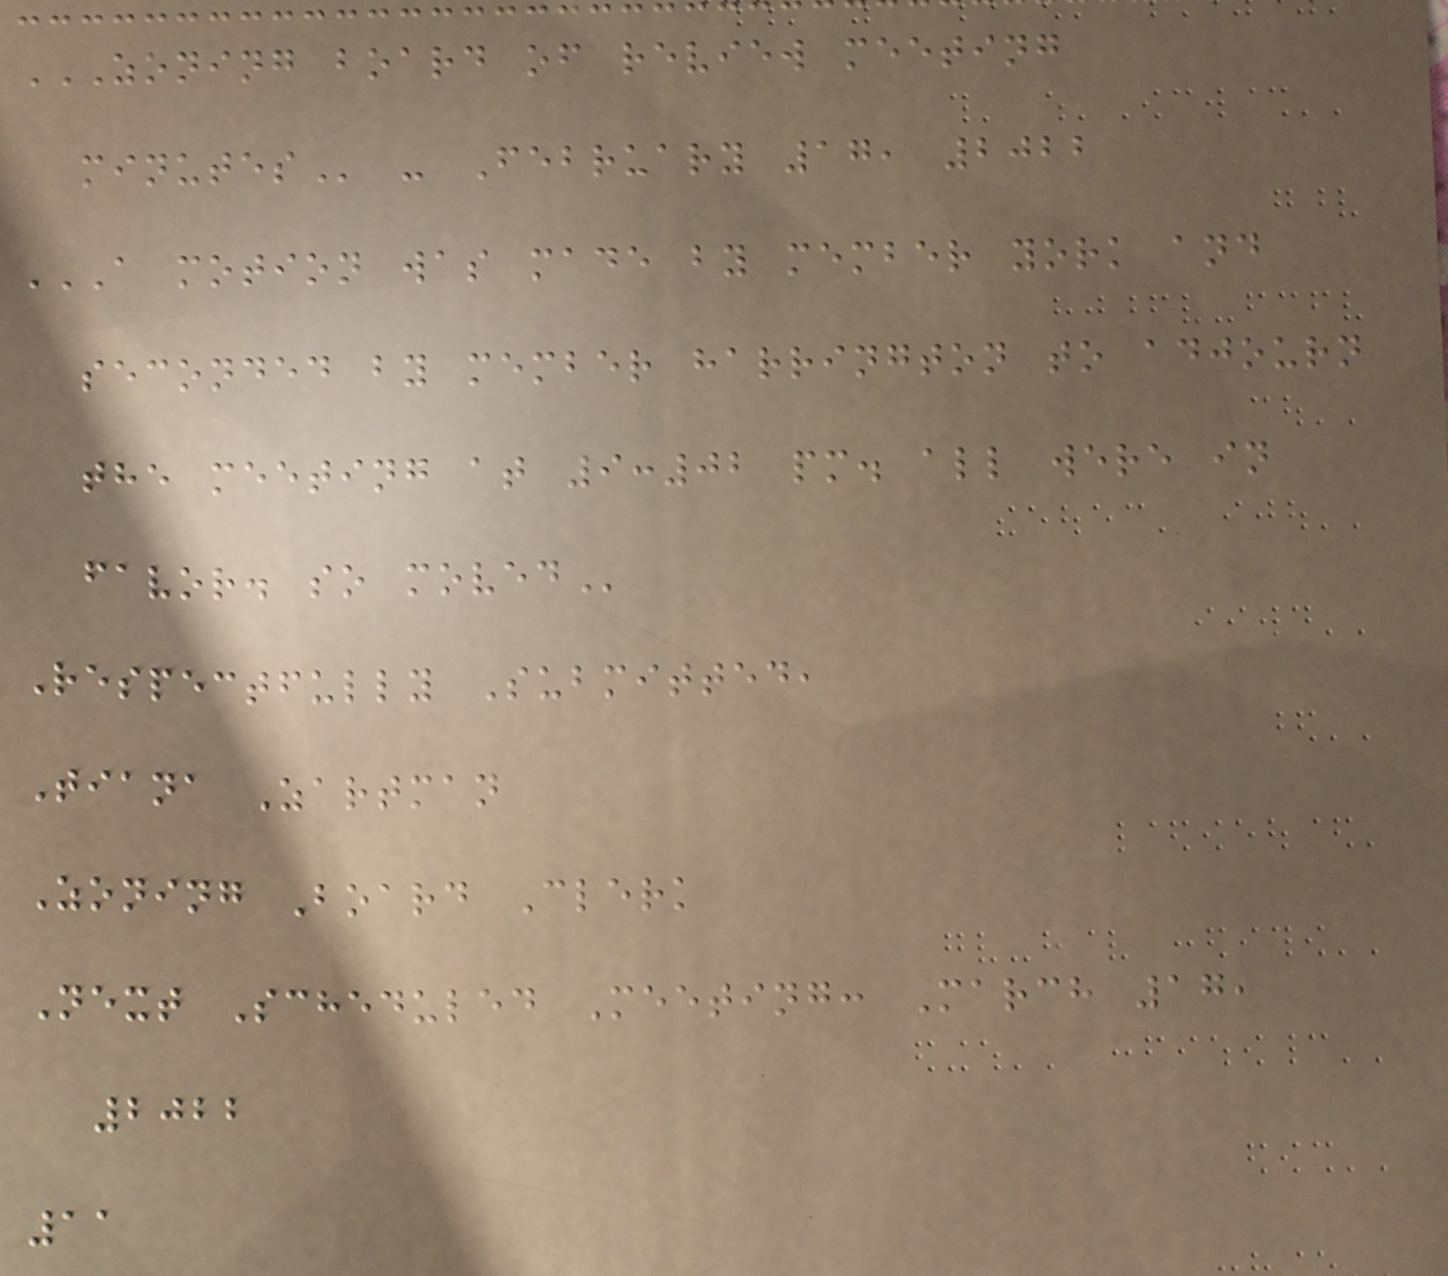ZONING BOARD OF REVIEW MEETING
MINUTES - February 17, 2022
A MOTION WAS MADE BY MEMBER YORK AND
SECONDED BY MEMBER HARRINGTON TO ADJOURN
THE MEETING AT 9:02 PM. ALL WERE IN
FAVOR. SO MOVED
Respectfully Submitted,
Tiana Zartman
Zoning Board Clerk
Next Scheduled Meeting: March 17,
2022
11
